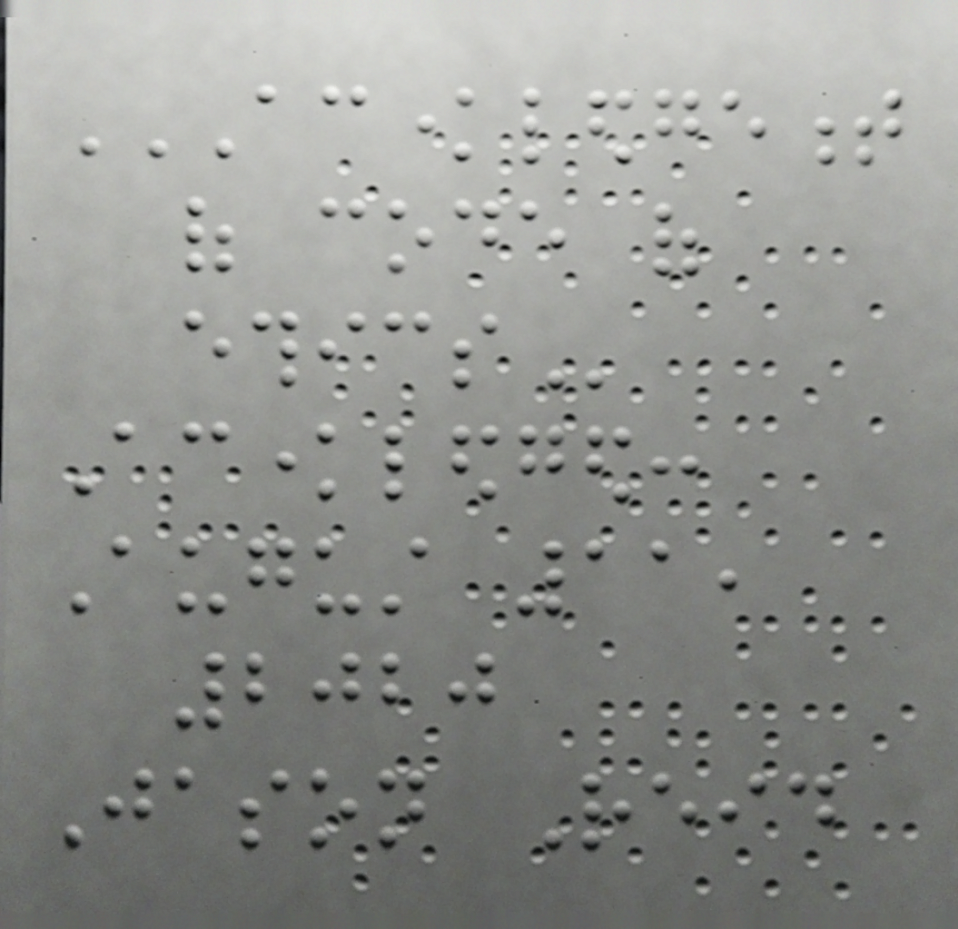ACKNOWLEDGEMENT
OF CODE OF
ETHICS
Acknowledged:
August 11,
2020
Jason Reid
